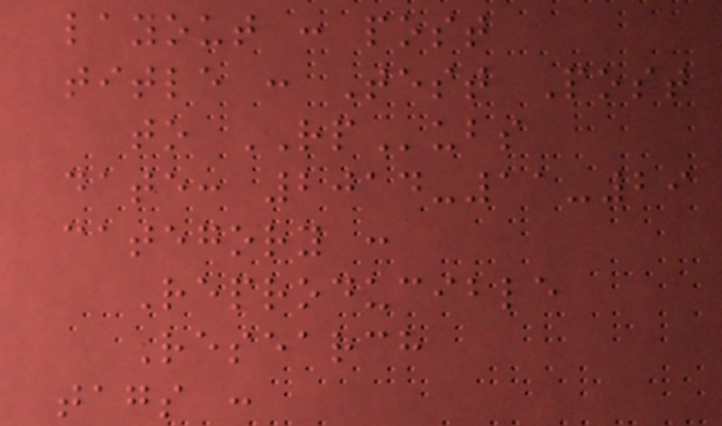layout : post
title : Test Post
to RPubs
date: 2014-11-29
category :
Reproducible
Research
tags :
